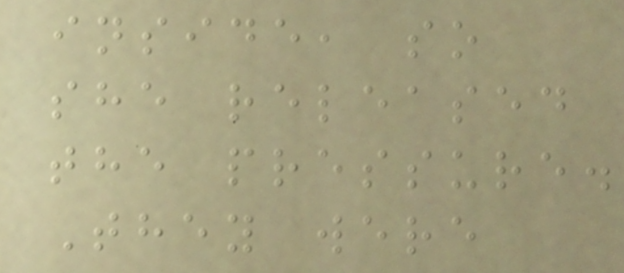inside, so
she released
the pressure.
They were
